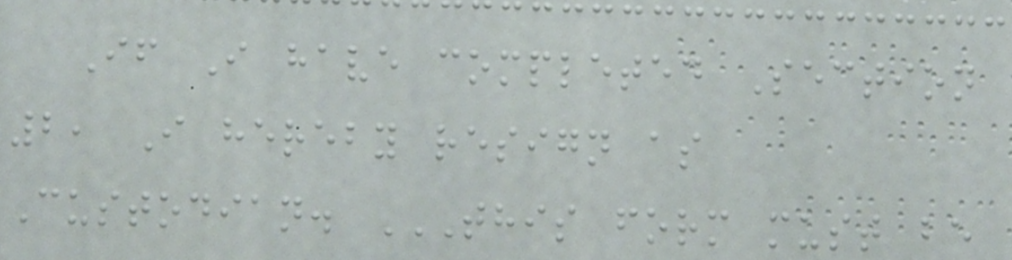If I have completed Section
2, I hereby resign as
Custodian. THIS FORM MUST BE
